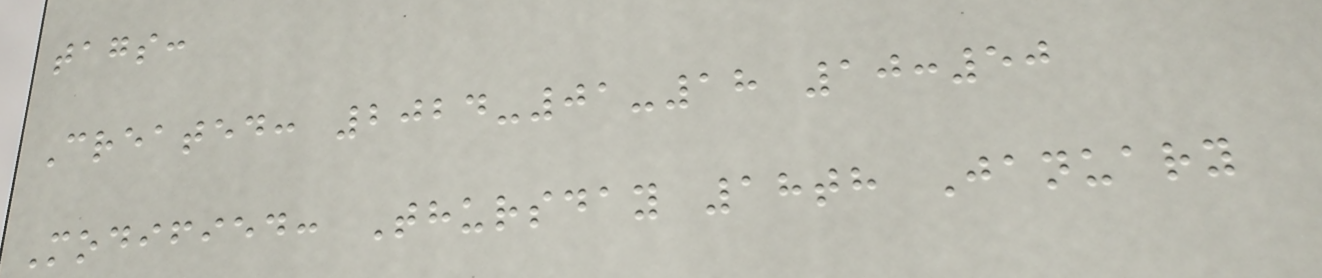tags:
Created: 2024-01-18 10:50
Modified: Thursday 18th January
